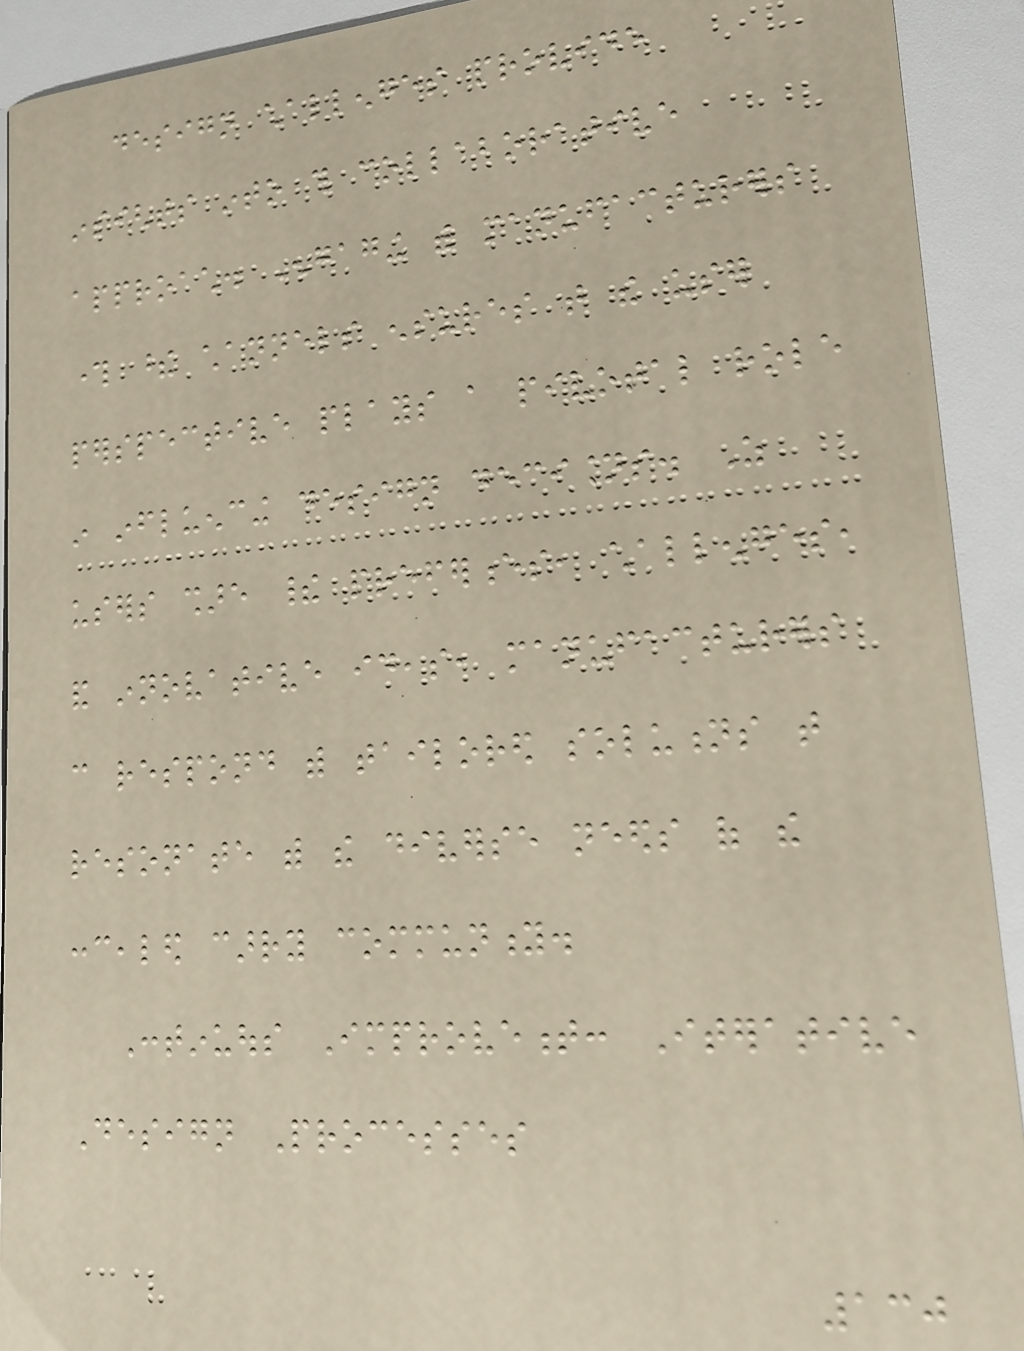design challenges provide
insights into this collaborative
approach. Engaging with manufacturers
through these channels ensures that the user
perspective plays a pivotal role
in influencing design decisions. As
users share their preferences, challenges,
and innovative ideas, manufacturers
can respond with tailored solutions that
resonate with the diverse needs of the
concealed carry community.
Continuous Improvement: Iterative
Design Processes
130
